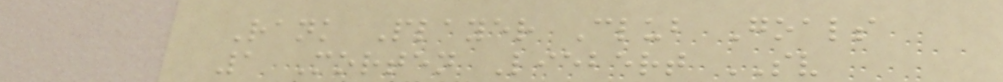Rank Player Club Goals
1 Morten Liebert SV
